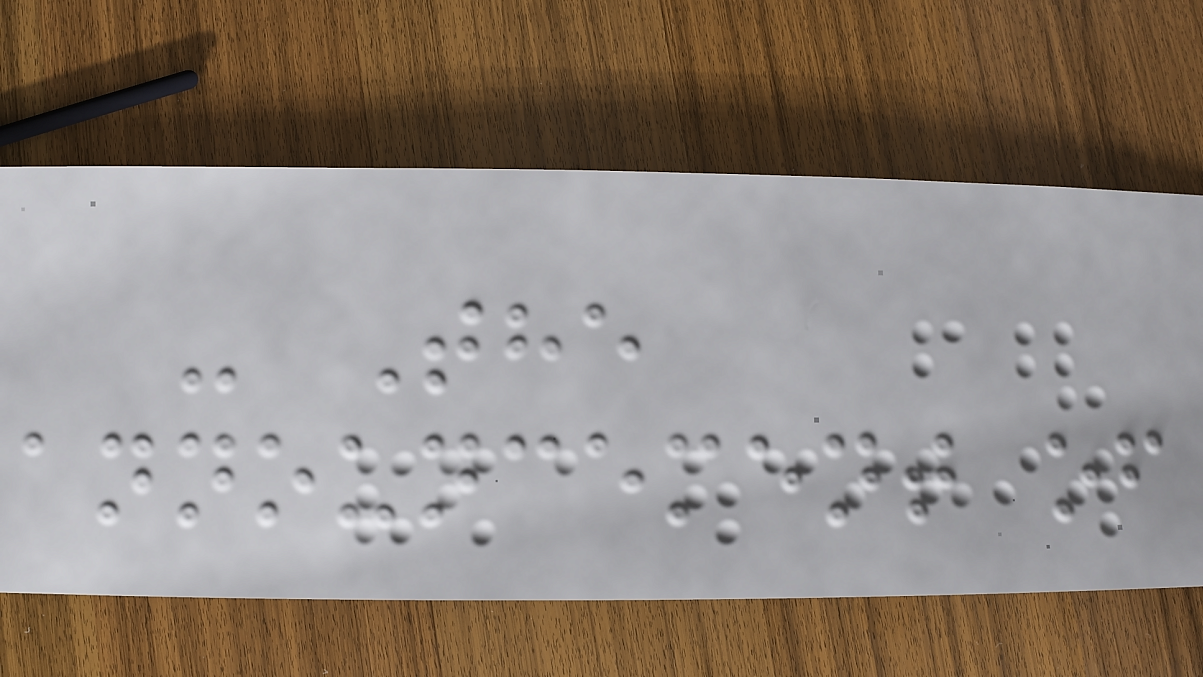- The
announcement of
